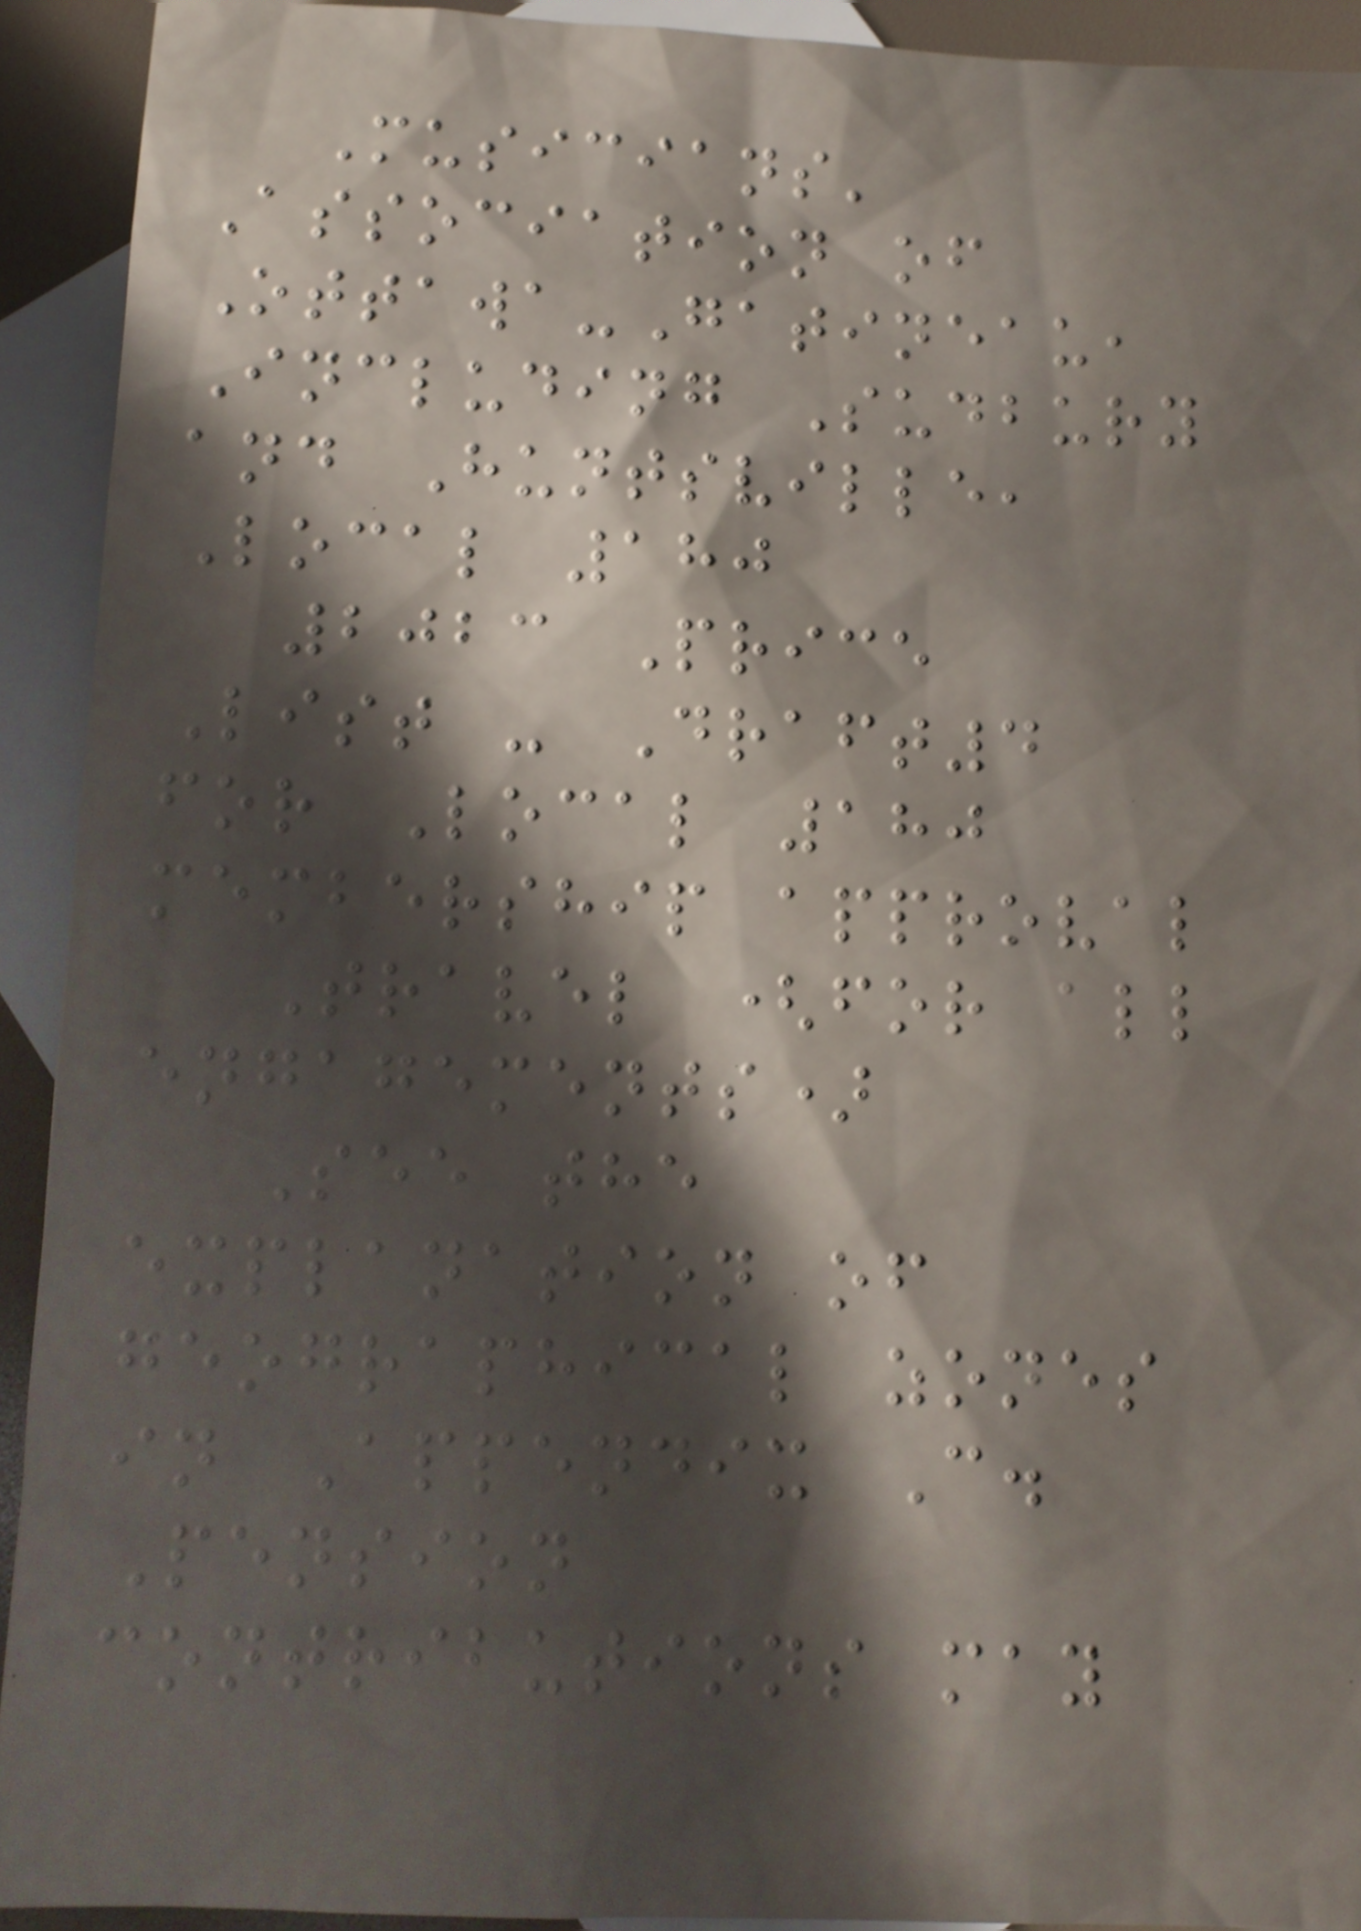Musicians'
Association of
Ottawa-Gatineau,
Including Sudbury
and Huntsville,
Local 180
2023 Price
List - Draft4
for Local 180
membership approval
Travel (for all
engagements)
See the
explanation of
geographical zones
in Appendix C.
Pension
contributions may
